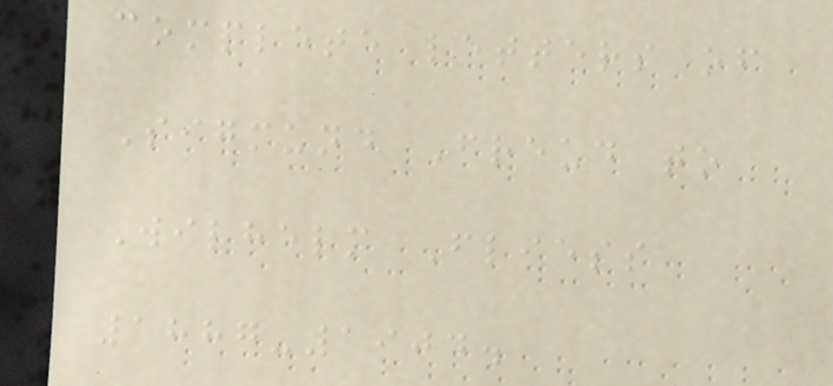complete letters of
Sigmund Freud to
Wilhelm Fliess
1887-1904.
